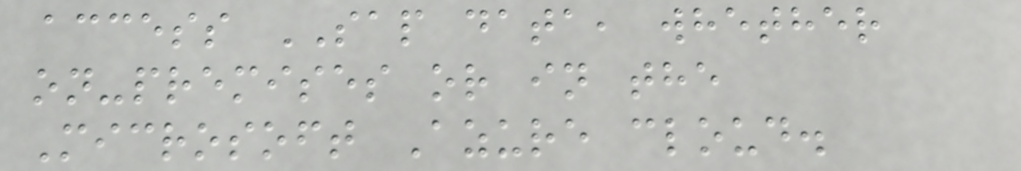access SAP data, whether
on-premises or in the
Microsoft Azure cloud.
